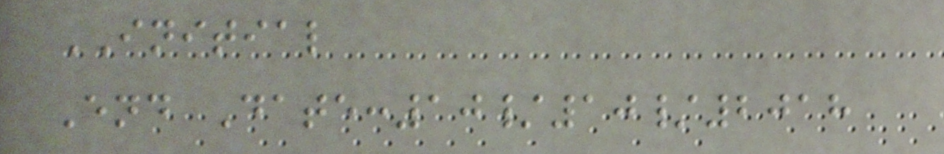INITIAL
End Date:10/10/2018
